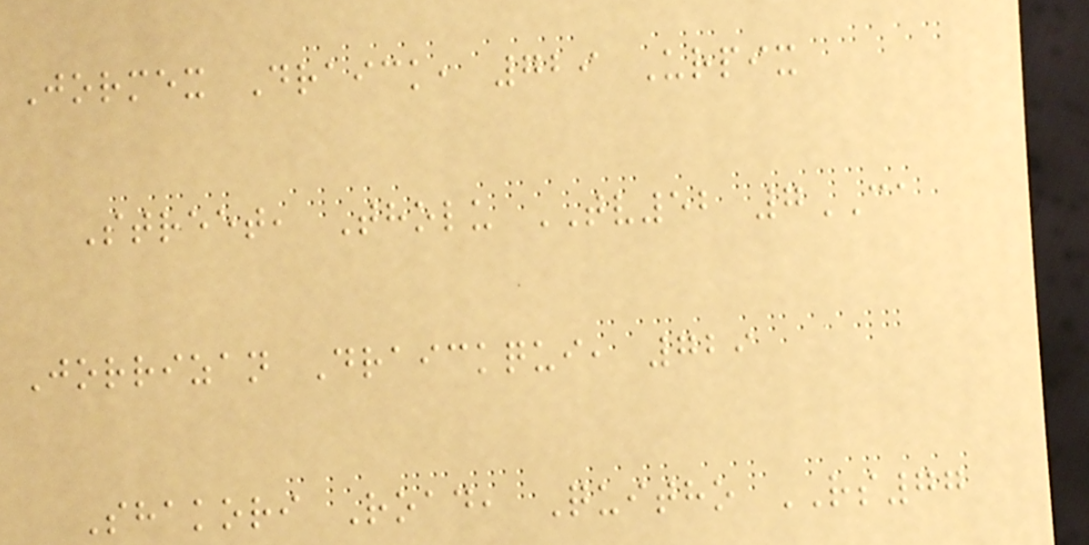Jormex Draick, 729 Urpix
Street, Tholu TV52 7CA
Jorrizan Draickqui, 729
Shakori Road, Quitho RS77
